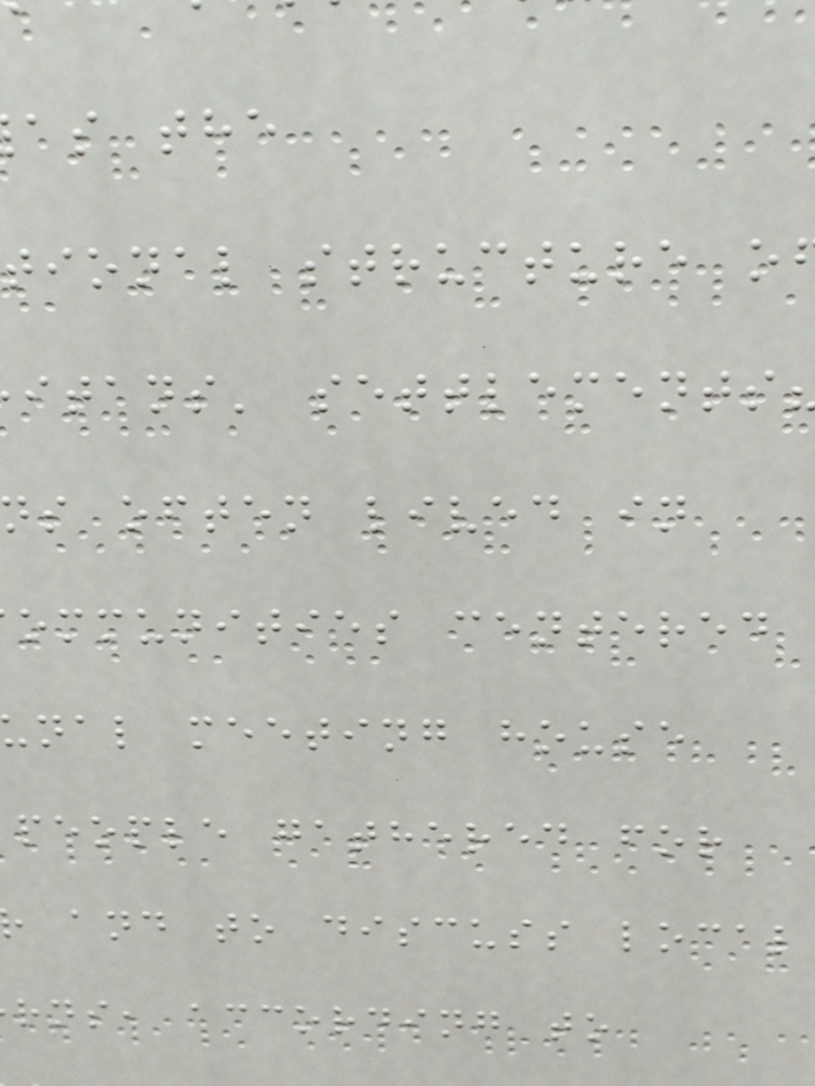as the
tional structure o
itans' settlements
s often lived in
ommunities centered
nal meeting house
people gathered for
and to discuss local
rns, according to
